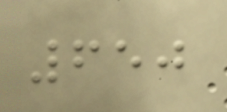650
